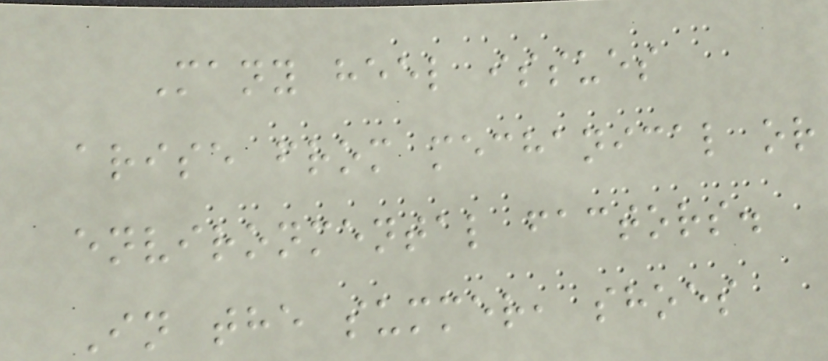Many heel issues
arise from mechanical or
environmental factors.
In the summer, shoes
